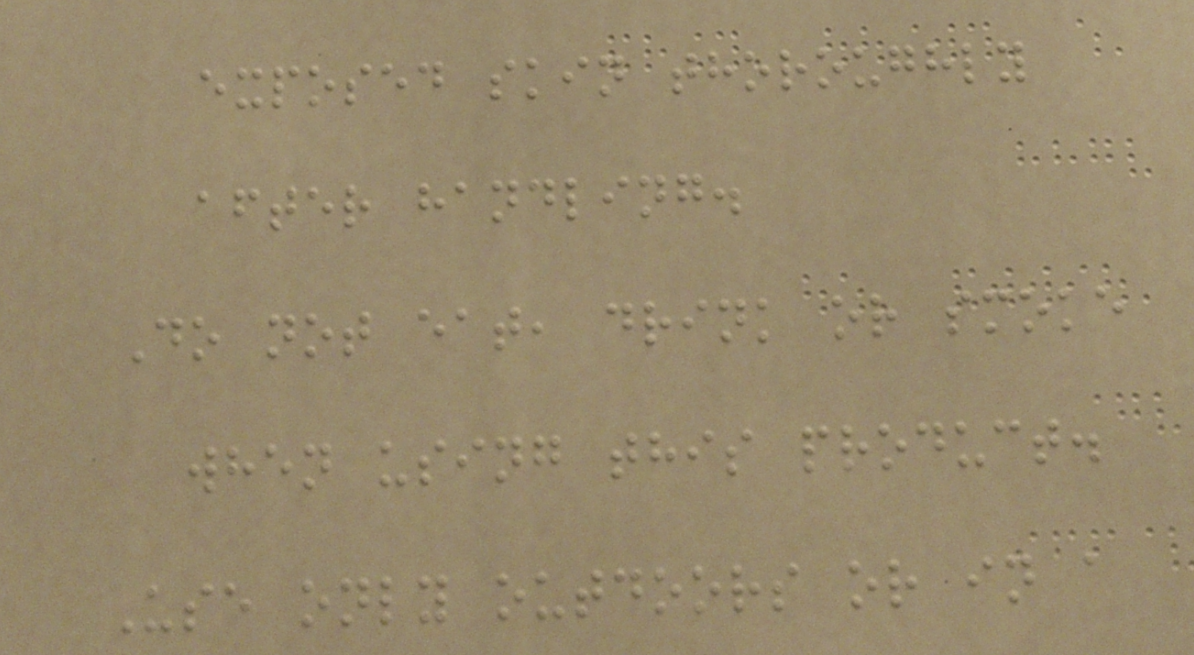exposed skin thoroughly
after handling.
Do not eat, drink or smoke
when using this product.
Use only outdoors or in a
